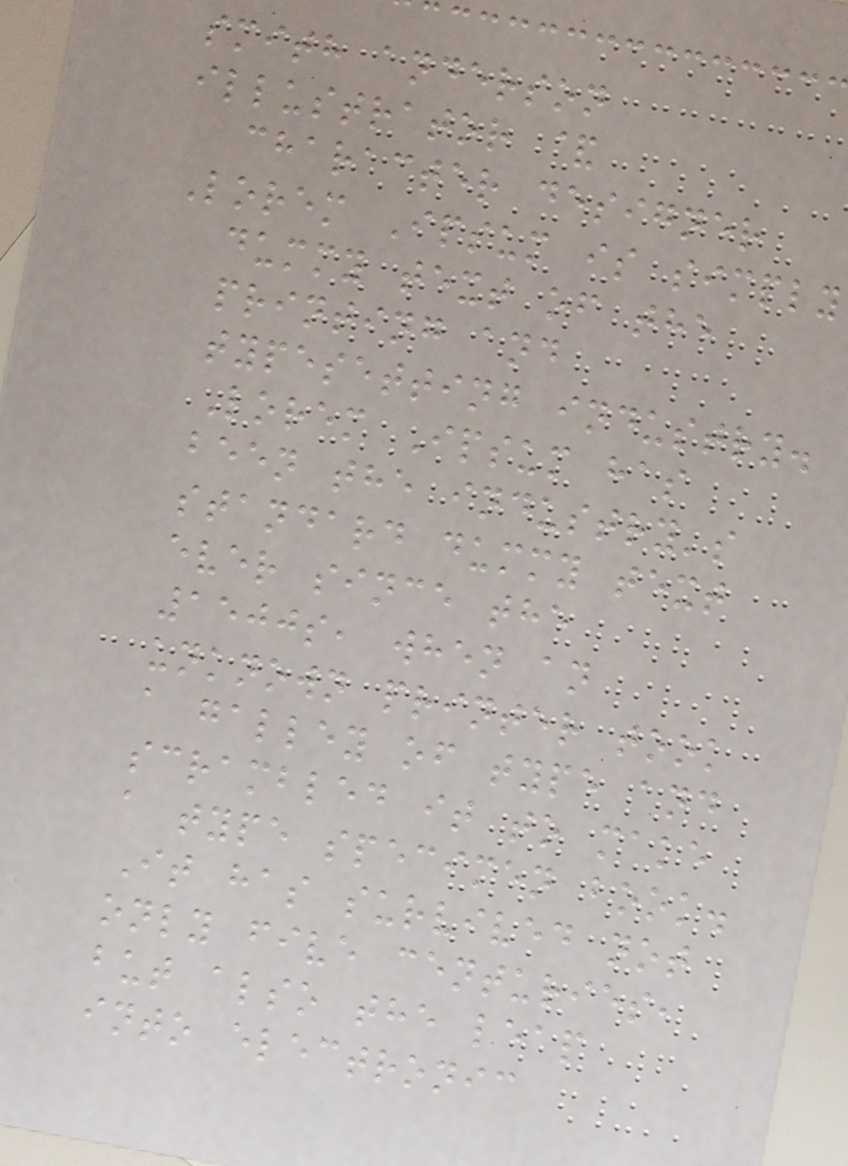smith anderson
illustrator &
character designer
Lorem Ipsum is simply
dummy text of the
printing and
typesetting industry.
Lorem Ipsum has
been the industry's
standard dummy text
ever since the
1500s, when an
unknown printer took
a galley of type and
scrambled it to make
a type specimen book.
It has survived not
only five centuries,
but also the leap
into electronic
